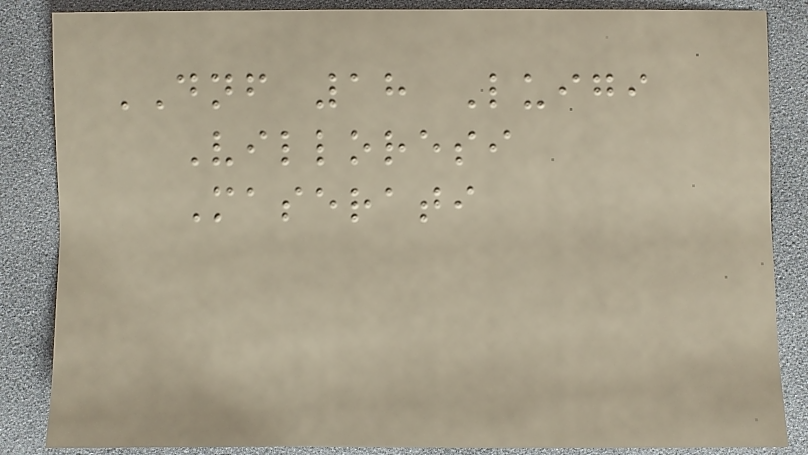DNF 18 Luigi
Villoresi
Maserati
